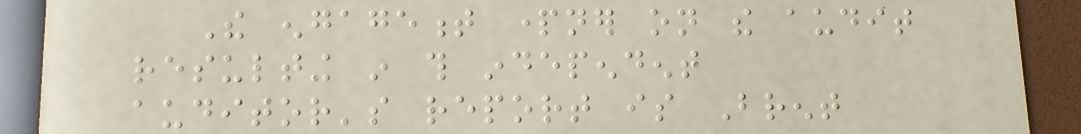The engagement partner on the audit
resulting in this independent
auditor's report is Brent
